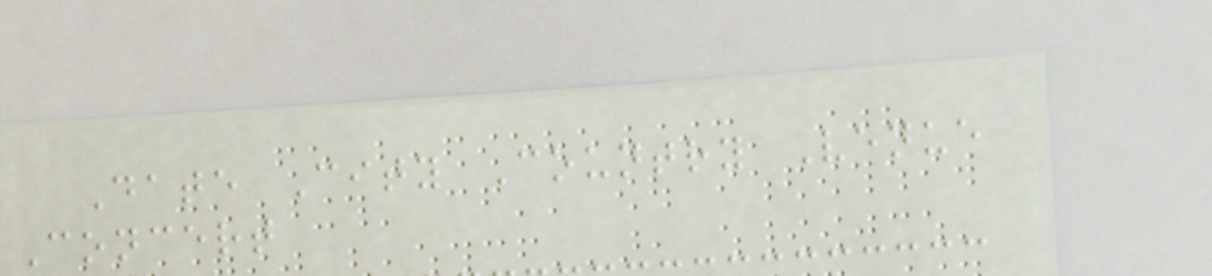Date City Country Venue
Concert
